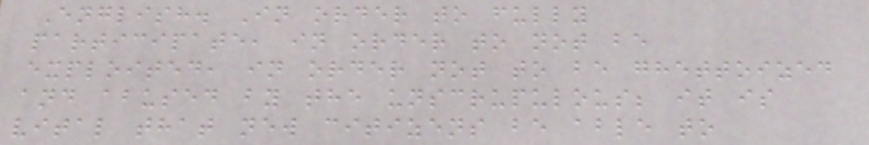English. In order to fully
participate, in order to not be
exploited, in order not to be ghettoized
and abused by the unscrupulous; it is
vital that new citizens be able to
